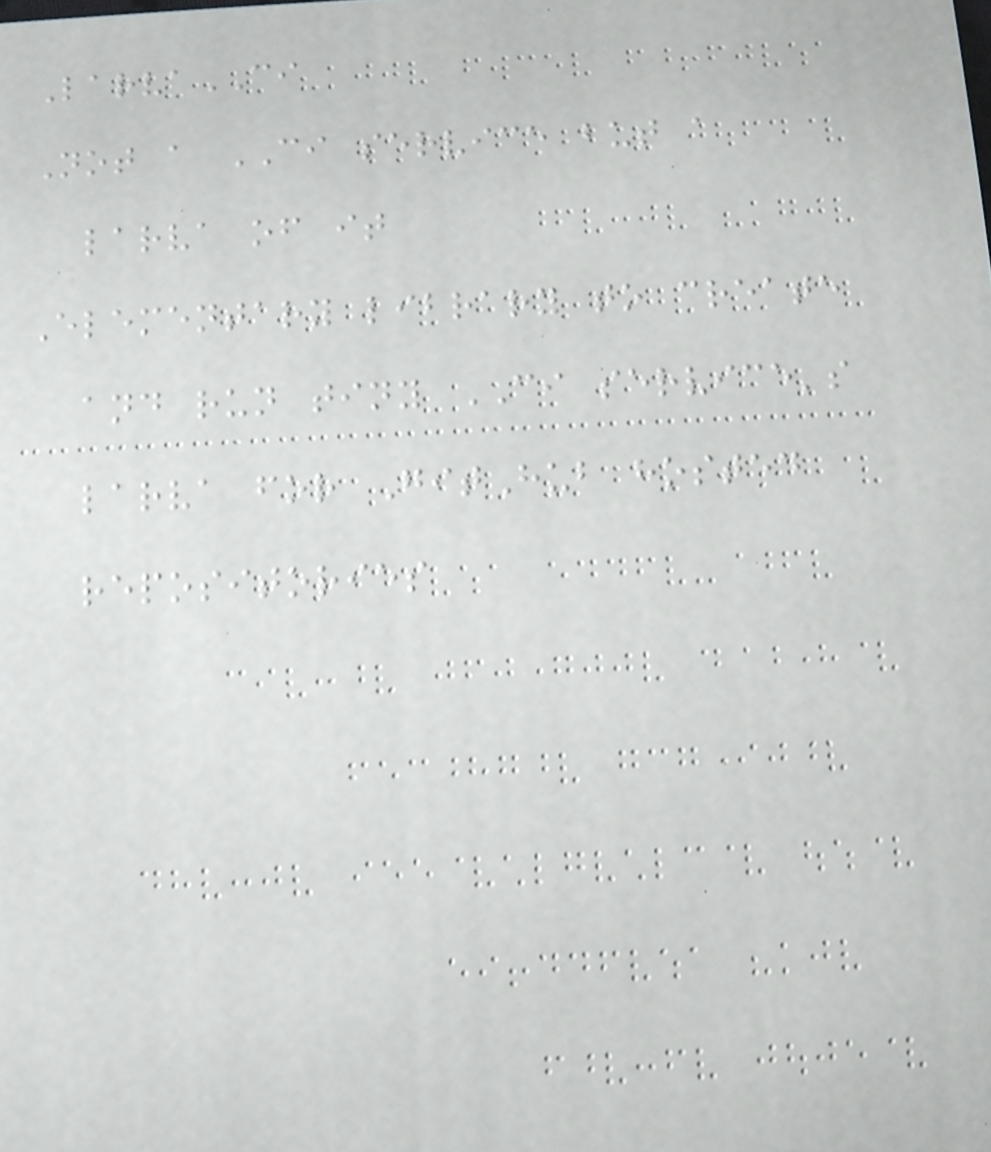LarvaCI
Not a CI service but a
larva of it
Elementary library to create
and run tiny CI service's
larva for GitHub hosted
repositories
